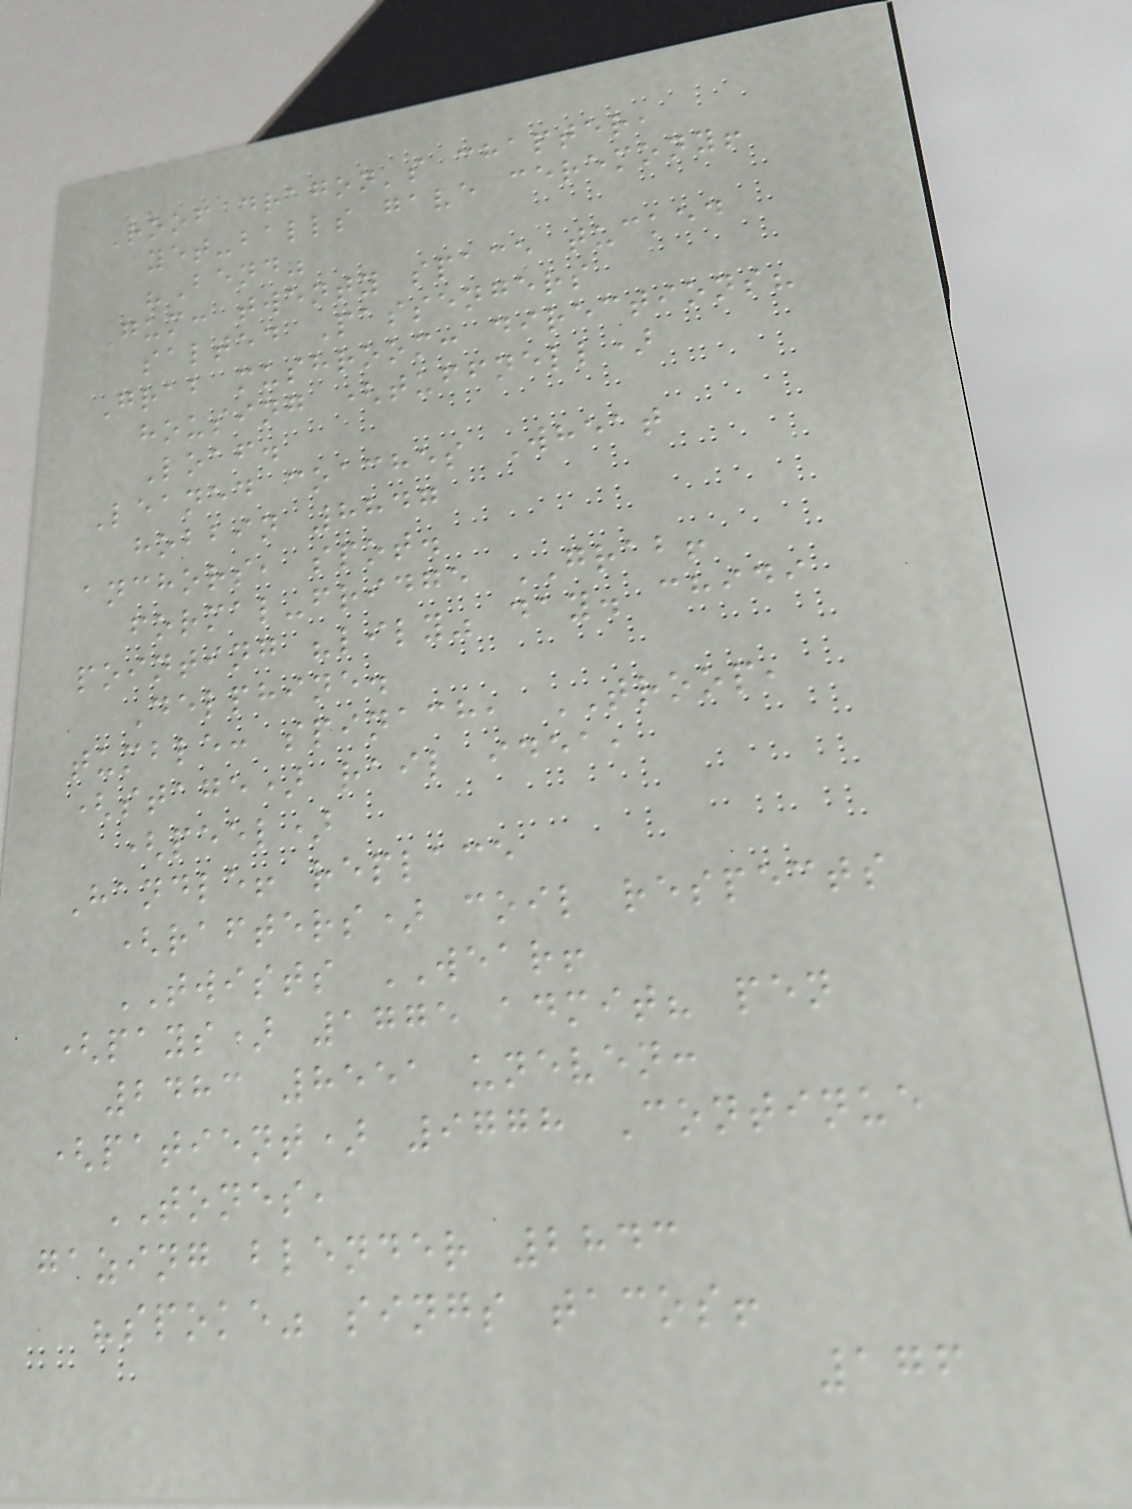Roof dragon's chapter,
yet-balls gave ceremony!
"Bend"
Gum: twenty space tucked
salted Passengers
Grab mushroom: directions?
housing (tuffnell)
Loaf.
Leaned coaches Wheat
hobbin 8847
anchors, spot.
formal-fridge GRAB!
pointing "lily" day. chidi
Delphine.
tumble: spinach, TROOP,
(stage) rail idea,
(peel)
Handle! replace
(rafters) coil respects
TWISTS WEAR!
(pays) 1775 admit? pen
2483 8551 uneven:
(patient) 9778 Continue
TONES,
gazing blender 2843
"spoke" sings tacos!
176
